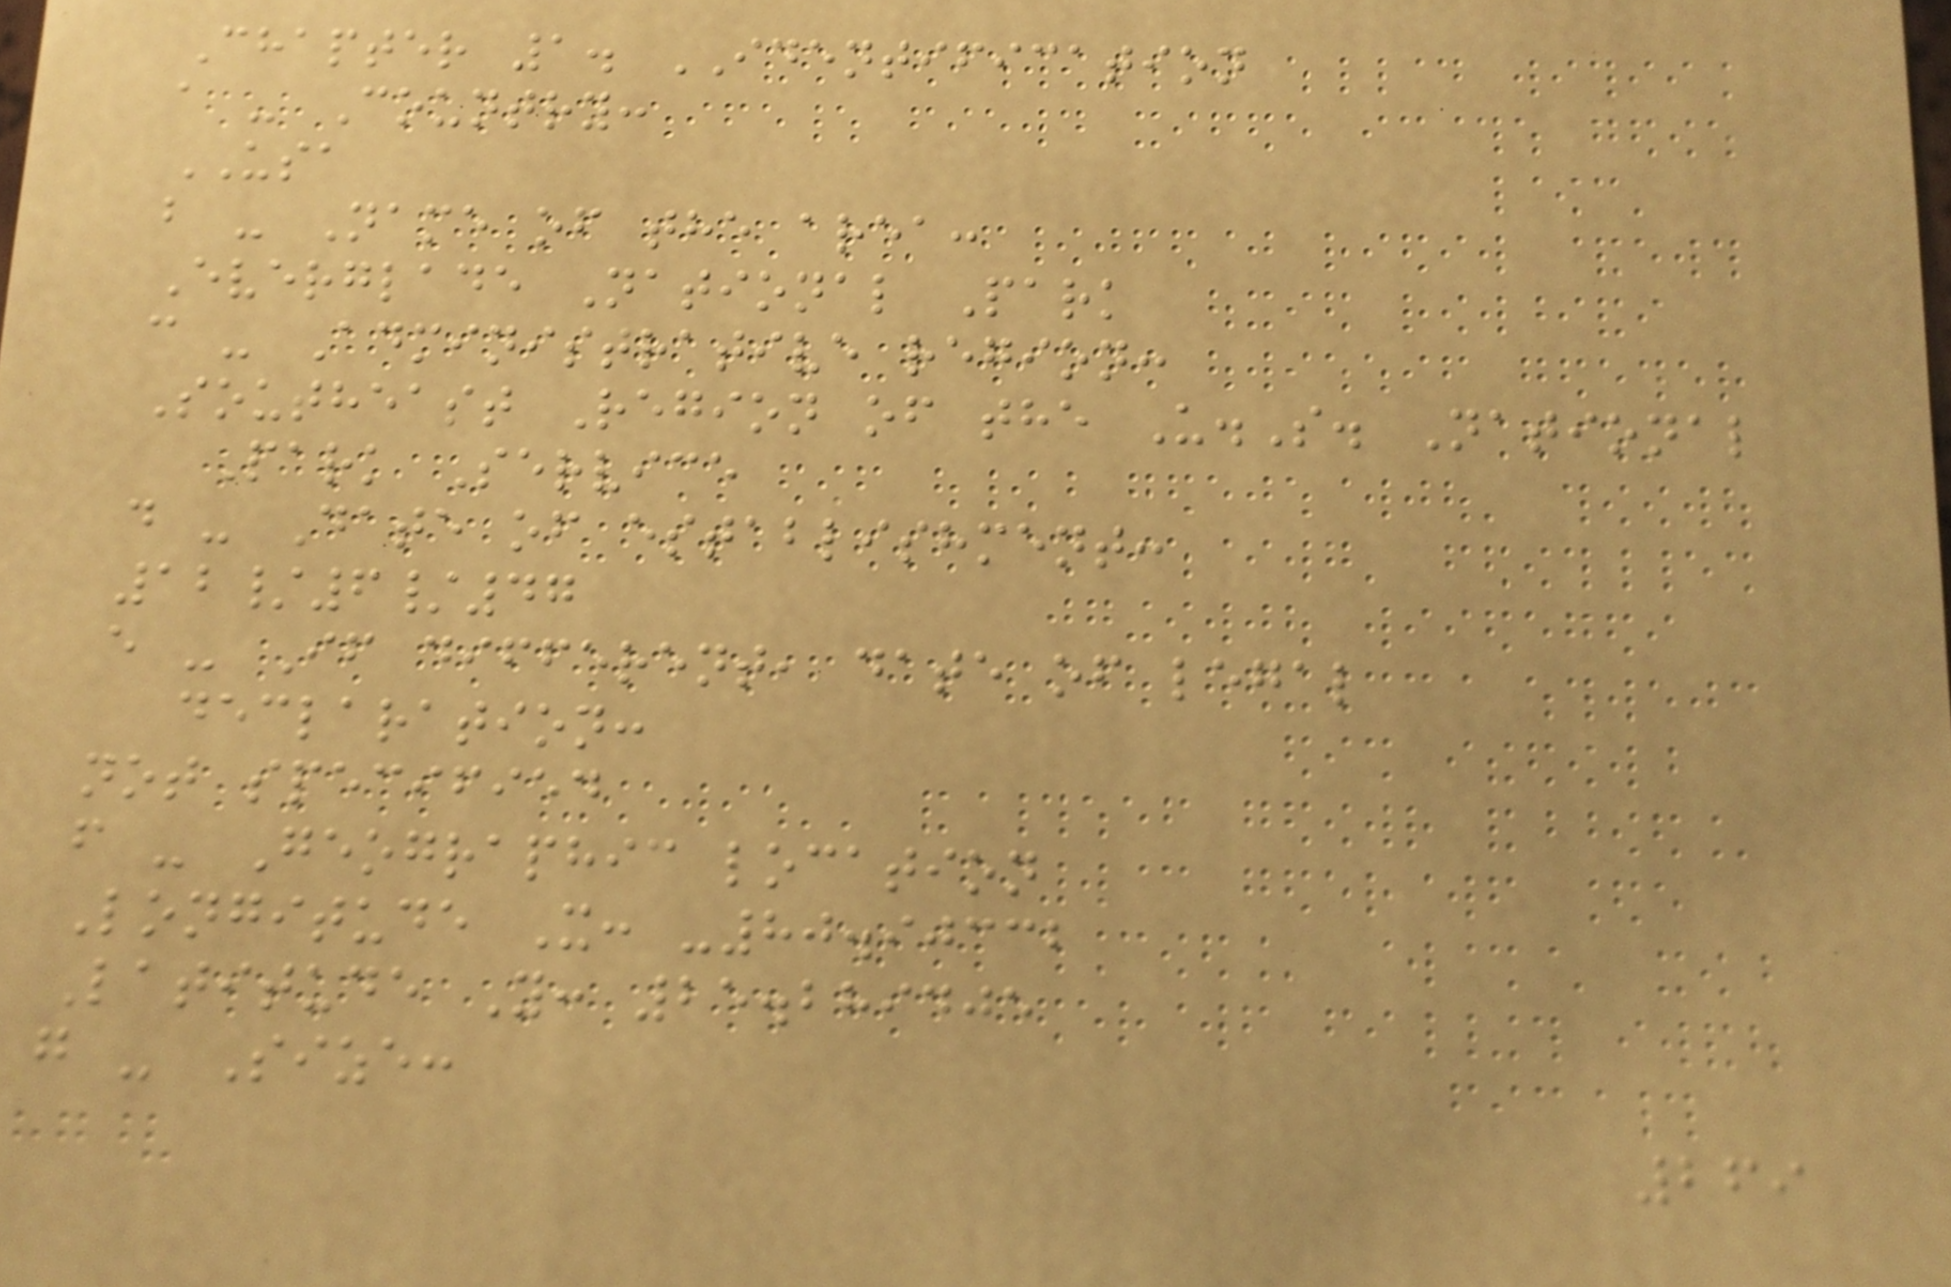Chapter 1. IDENTIFICATION
a - Country:
USA
b - Name of the area:
Everglade National Park
c - Administrative region:
Southeast Region of the U.S. National
Park Service
d - Date of establishment:
12/6/47
e - If different, date of legal
declaration:
not specified
f - Geographic location
Longitude X: -80.90332
Latitude Y: 25.289405
g - Size:
269
